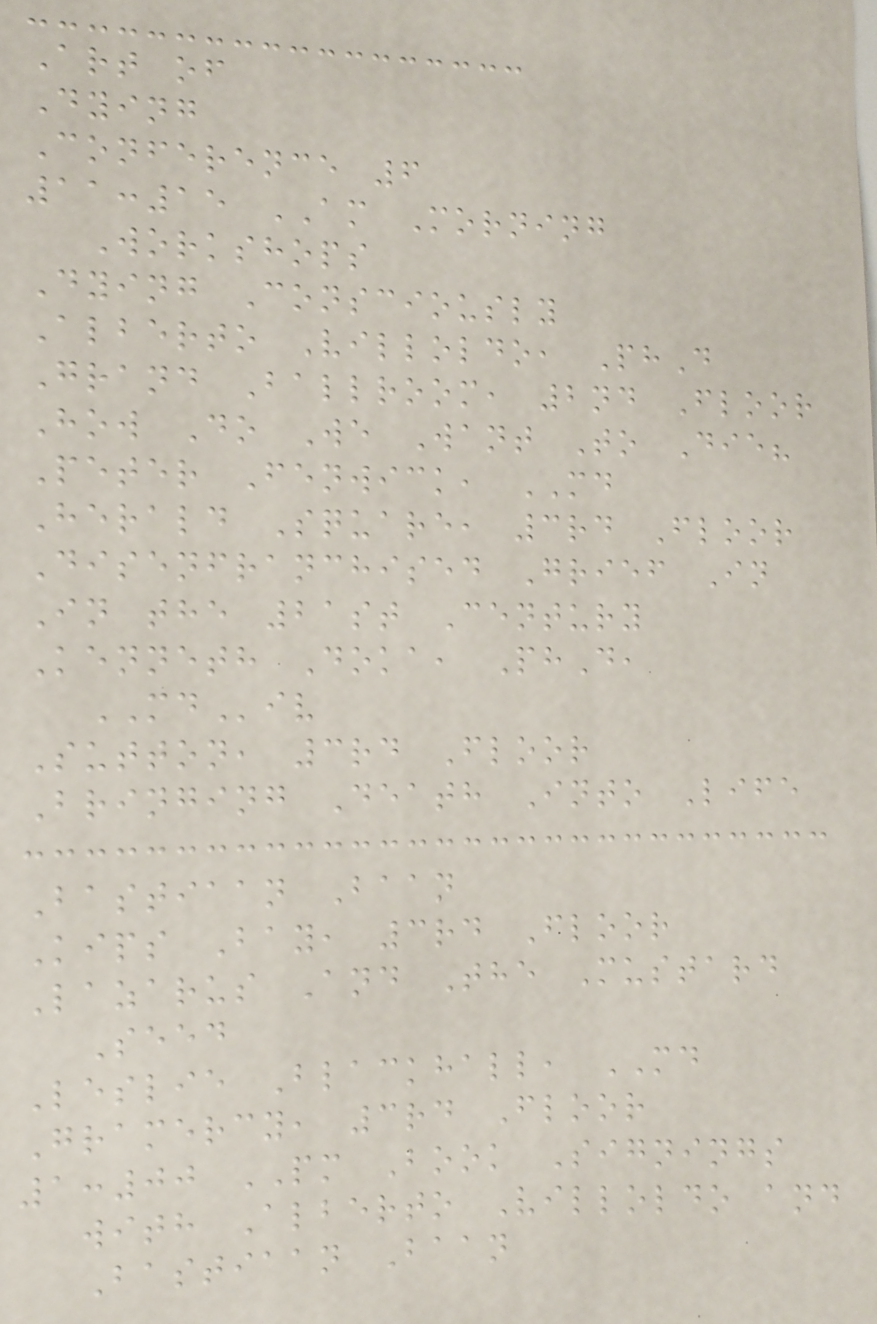Art of
Dying
Conference 6
11:15 AM Morning
Workshops
Dying Consciously
Alberto Villoldo, PhD
Grand Ballroom, 2nd Floor
How Do We Want To Die?
Peter Fenwick, MD
Herald Square, 3rd Floor
Disenfranchised Grief In
In the 21st Century
Kenneth Doka, PhD,
MDiv
Sutton, 3rd Floor
Bringing Death Into Life
Bastiaan Baan
Kips Bay, 3rd Floor
Lazarus And The Mustard
Seed
Leslie Blackhall, MD
Gramercy, 3rd Floor
1:00 PM Book Signings
with Alberto Villoldo and
Bastiaan Baan
